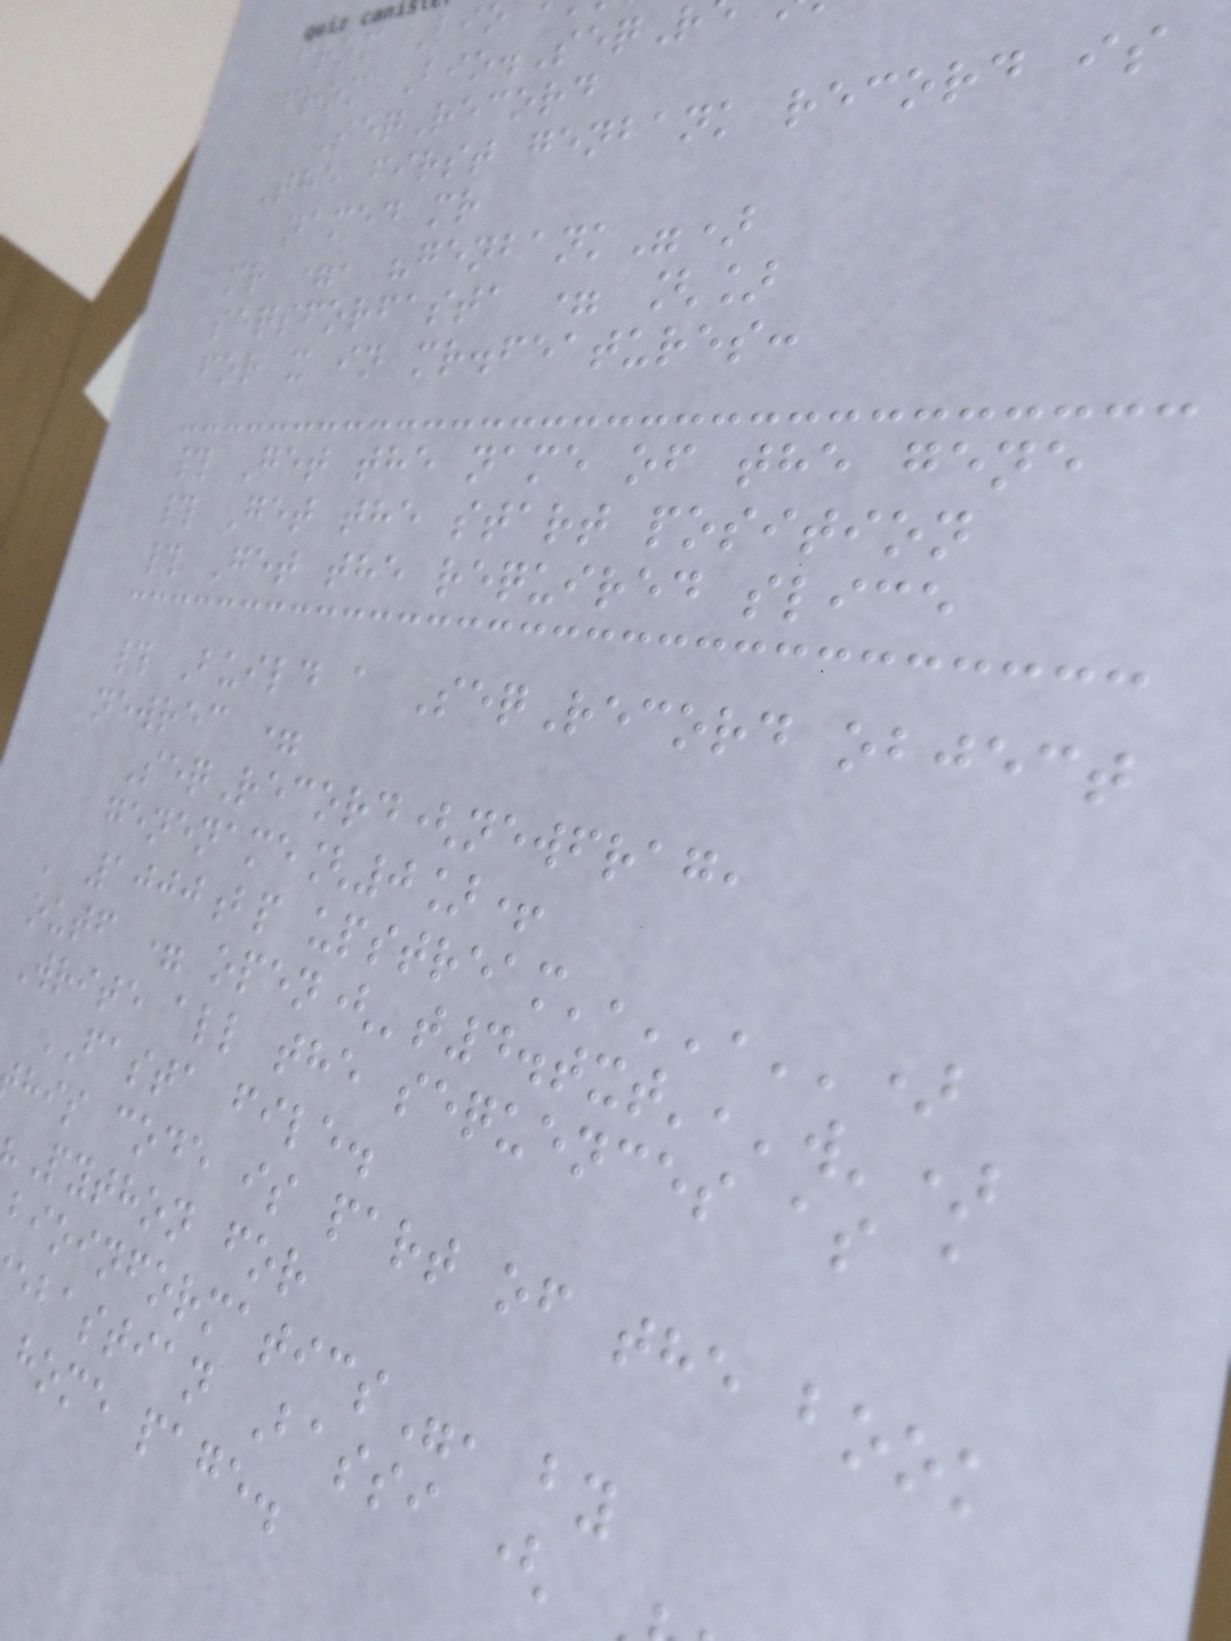from Bi
from Bio.SeqR
SeqRecord
The first genbank record is
named mr
mr =, "genbank")
seqsforfasta = []
for x in mr.features:
# Get the name of the gene
# Get the start position
# Get the required slice
# Build a SeqRecord object
newrec =
SeqRecord(newfrag,
genename[0]+
' 1000bp upstream','','')
outf = open('t4.txt','w')
Write all the sequences as a
FASTA file.
his code is part of the book
Python for
bioinformatics", by
ebastian Bassi (
home page.
